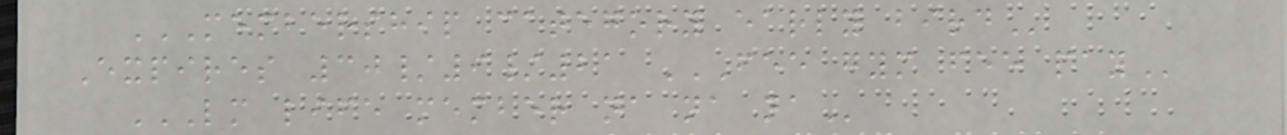MEMBERSHIP CATEGORY EARLY BIRD
Expires 30/9/21 FEE GYM FEE PAY
LM LIFE MEMBER NA NA NA
